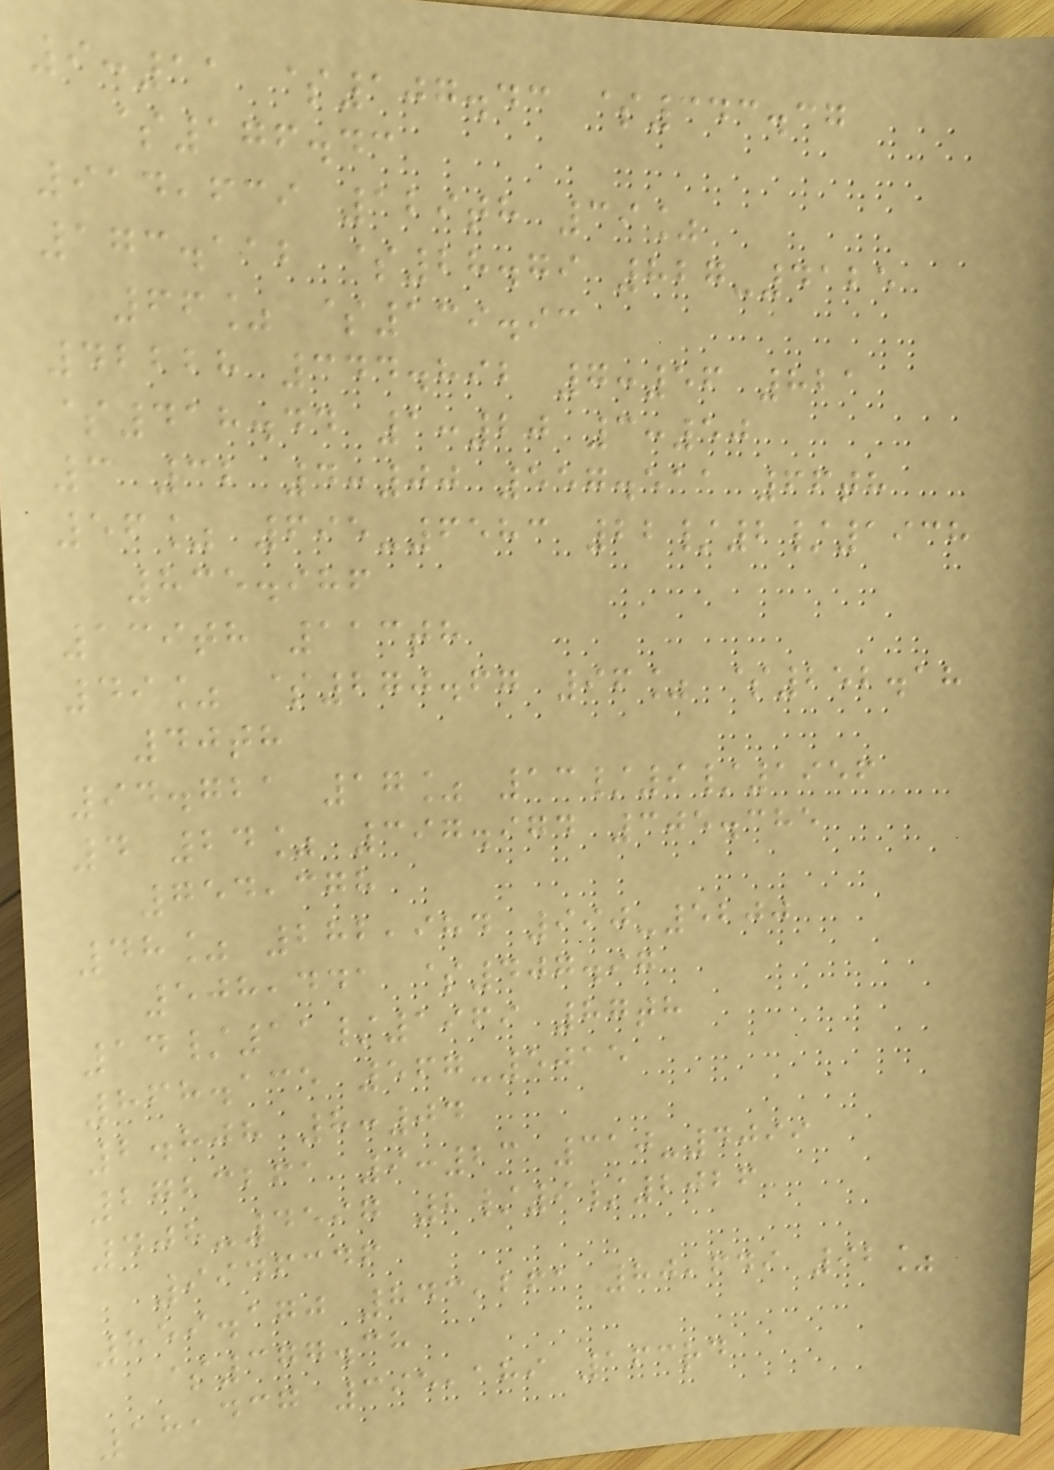9:11 $107.43 $343.37
$176.43
914,639 129th 39%
173.112 $28.79 827-4125
66% $139.93
42228 344.892 7:56 821
$418.44 1:20 3:50
3 32 4:00 557.511 66th
56% 695-6583 22/2/1938
835.986
139th 113th
49% $270.67 96% $252.18
40th
94.721 17% 13/9/1956
4 24% 397.974 305.385
754,378
48% 282,984 990-5200
508,441 $407.97
14/11/1969 87th
868.135 567-5015
2.808 8:04
2723261 9:23 310-4099
408-4597 2/9/2026
9946346
859.170 843,261 80,649 92%
$377.38
18,437 395,189 163rd
